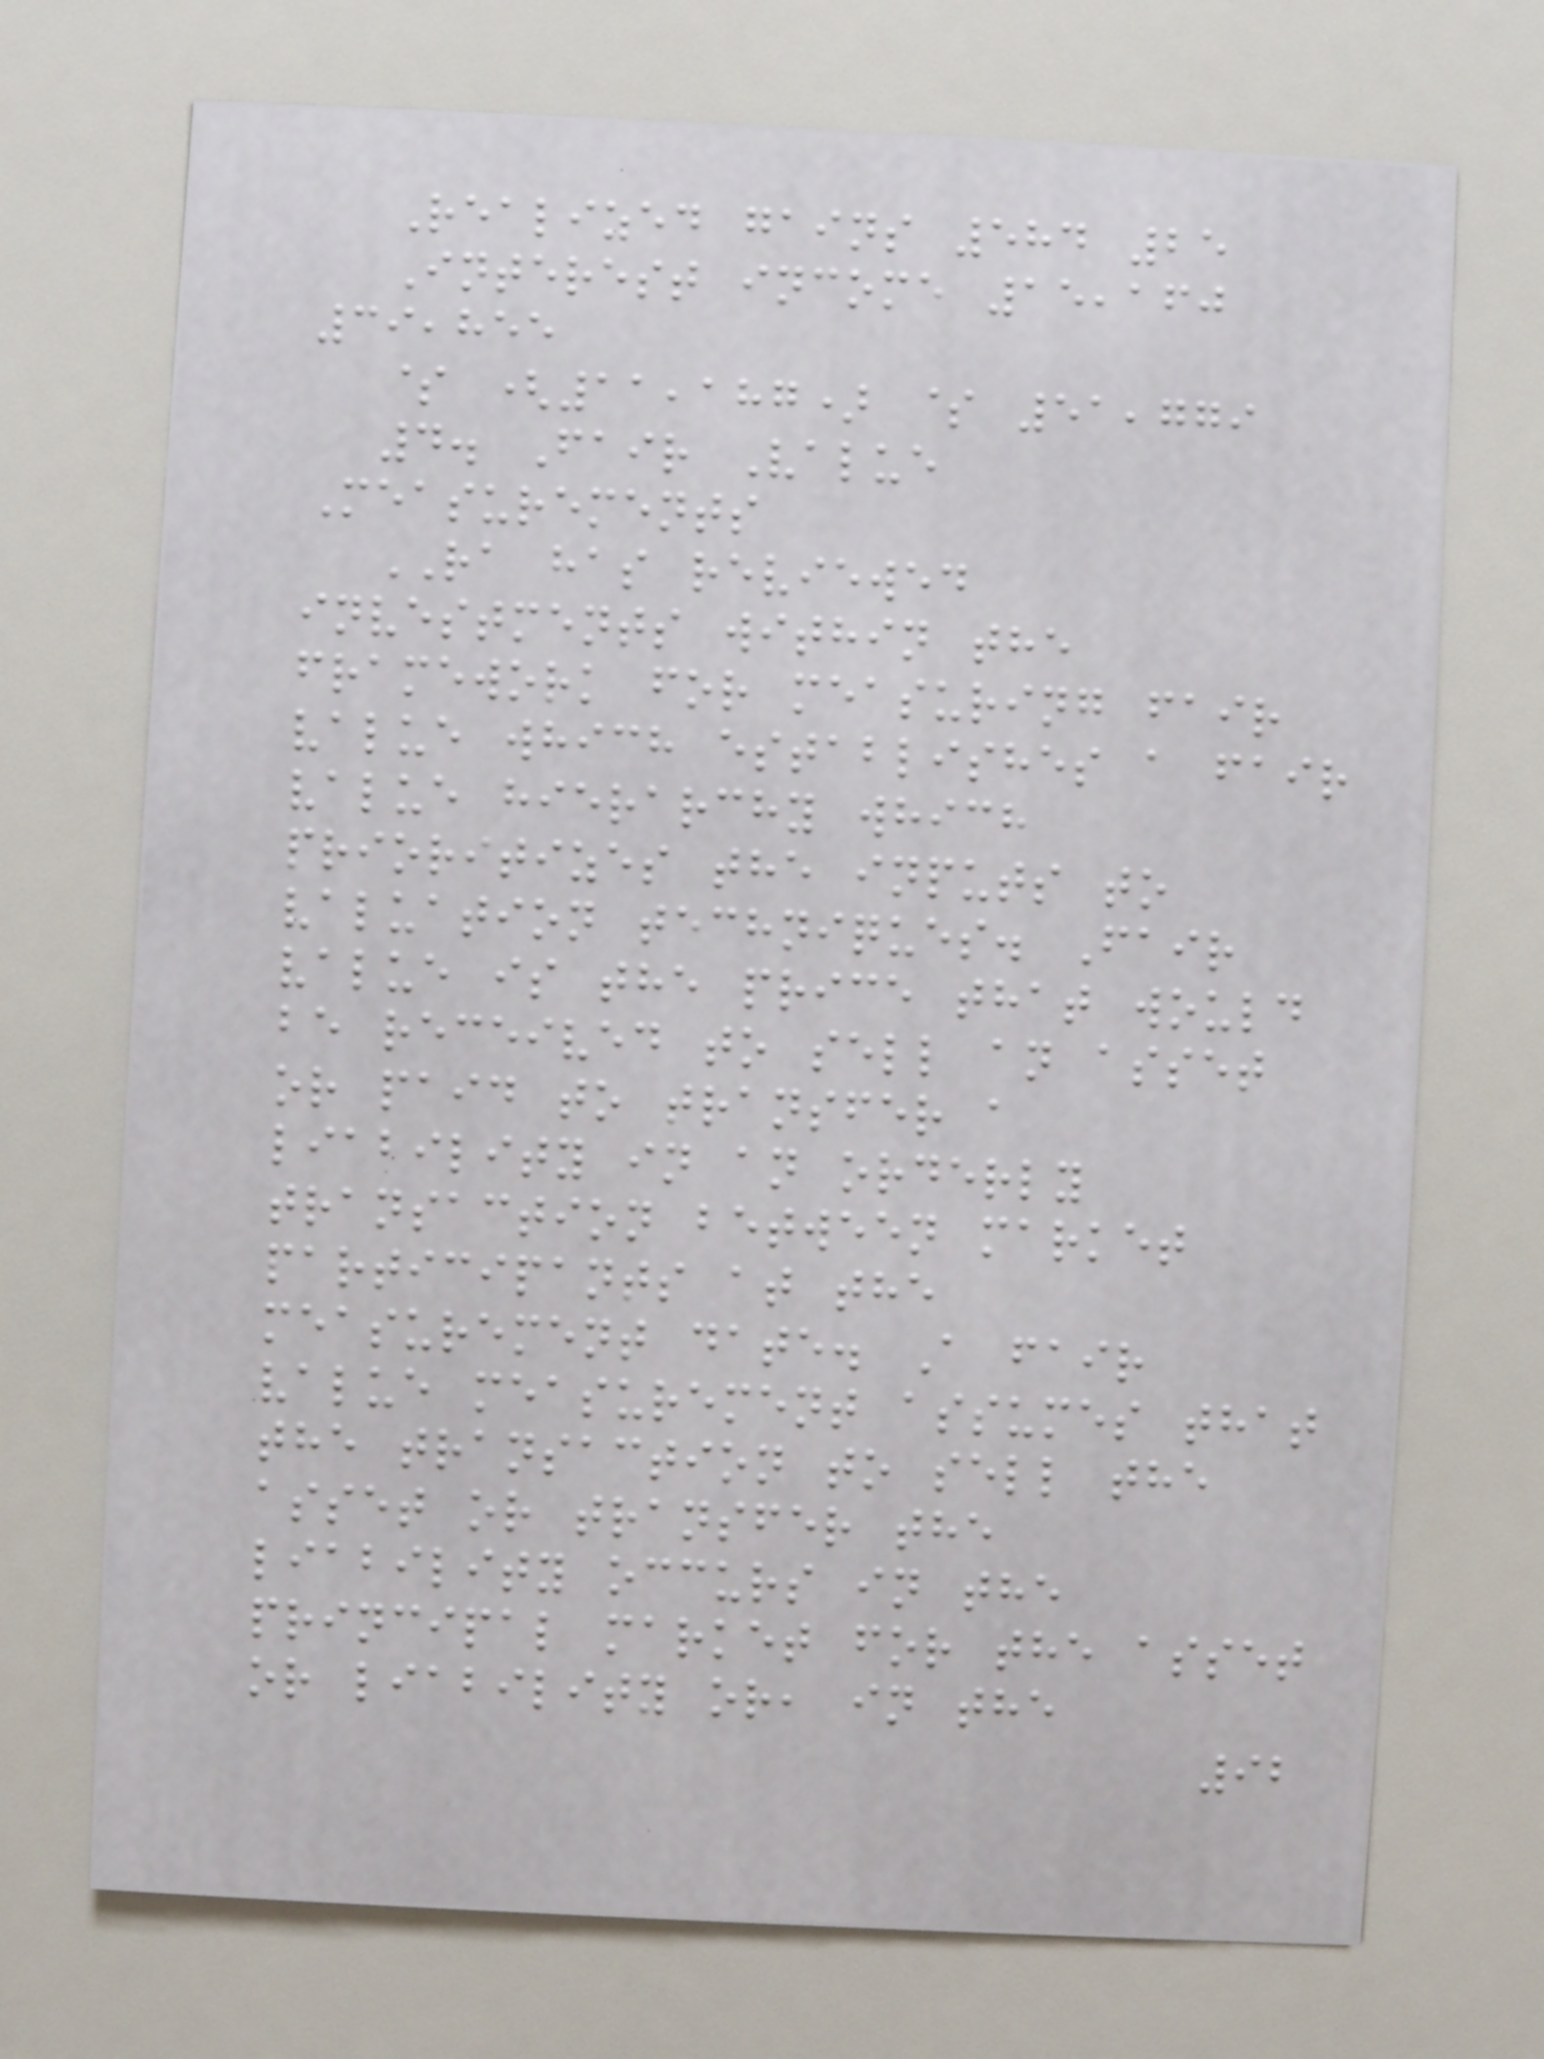Realized gains 584 25
Interest income 15,160
39,855
$ (11,187) $ 51,779
4. Fair Value
Measurements
RA has reviewed
investments within the
framework for measuring fair
value which establishes a fair
value hierarchy which
prioritizes the inputs to
valuation techniques. Fair
value is the price that would
be received to sell an asset
or paid to transfer a
liability in an orderly
transaction between market
participants at the
measurement date. A fair
value measurement assumes that
the transaction to sell the
asset or transfer the
liability occurs in the
principal market for the asset
or liability or, in the
92
